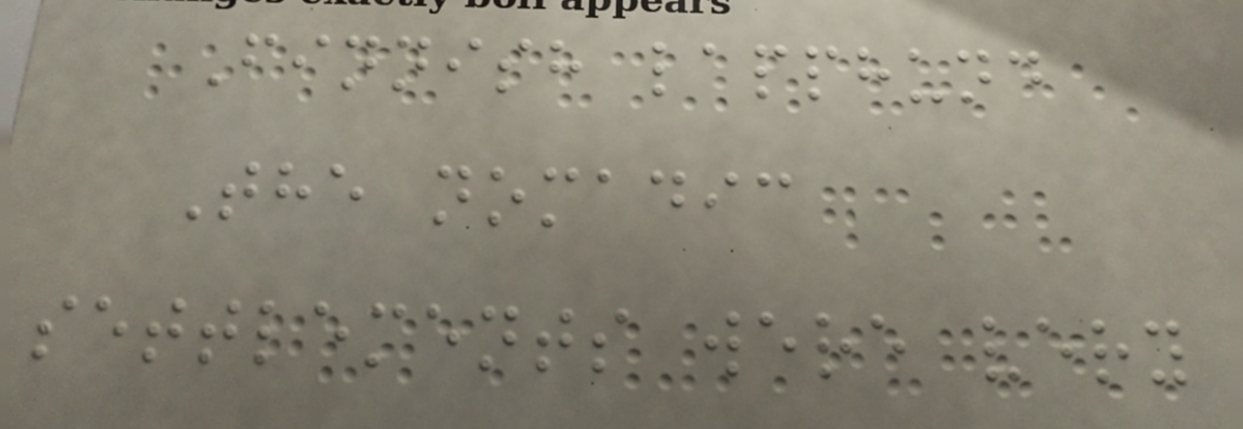Finnish lapphund
The nomadic
settlements were very
